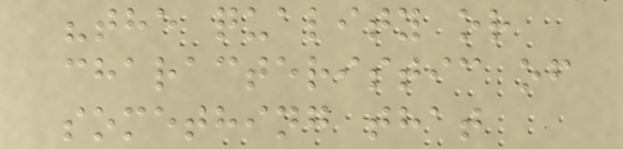"the quality or
characteristic of
something that
